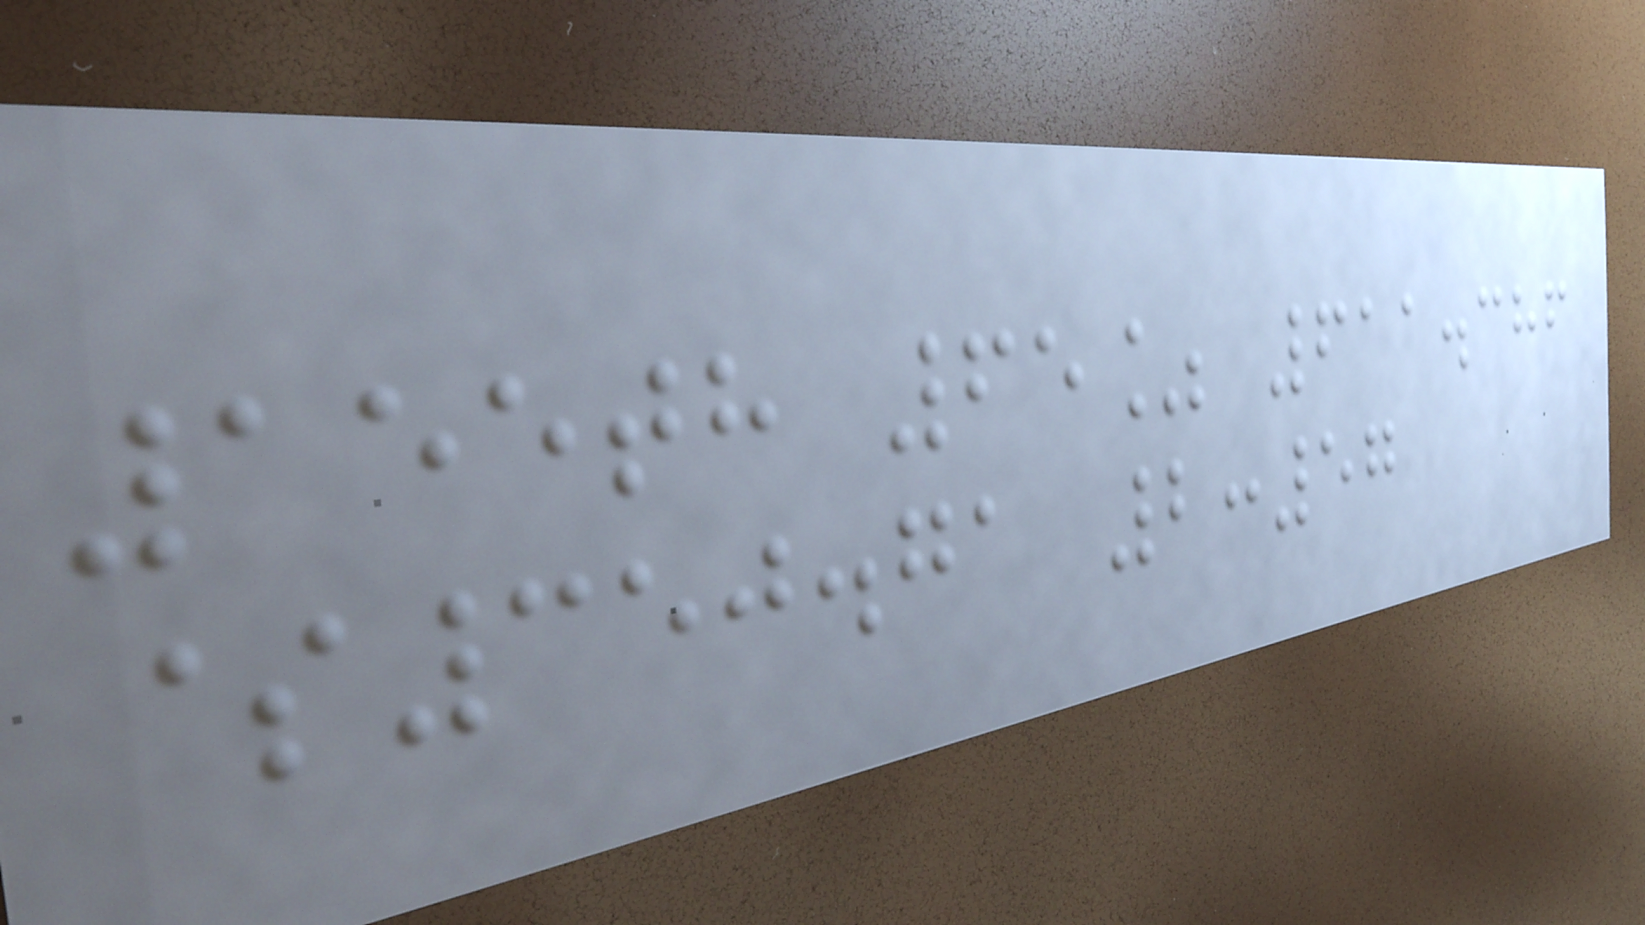155th 65% 611.386
$350.71 2:57
